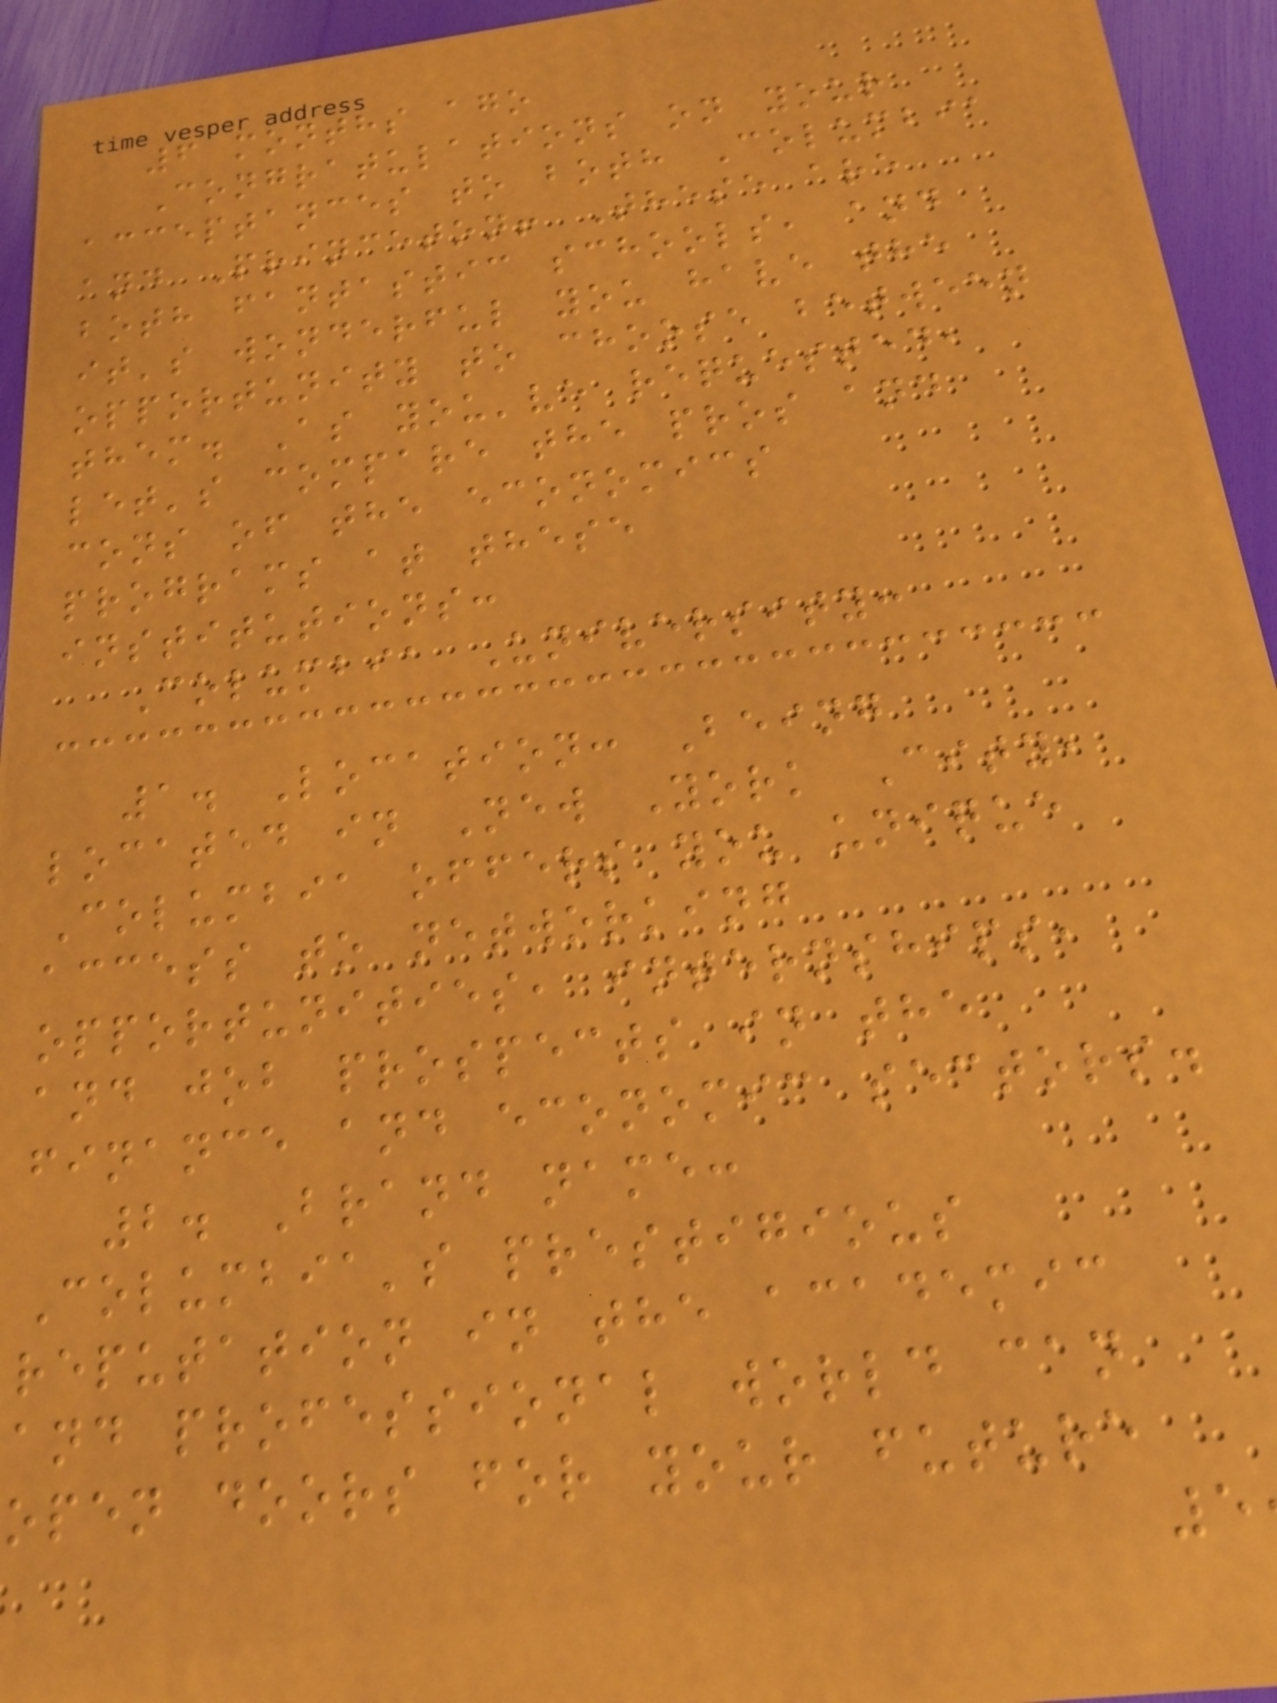6 months ago
Congratulations on your
acceptances to both Columbia
and Princeton! These are
both fantastic schools, and
it's wonderful you have the
opportunity to choose between
them. As you've requested,
let's compare the pros and
cons of the economics
programs at these
institutions:
Columbia University:
1. Location: Being
located in New York City,
Columbia offers you unique
access to networking
opportunities, internships,
and job prospects in the
finance and economic sectors.
2. Brand name:
Columbia's prestigious
reputation in the academic
and professional world can
open doors for your future
